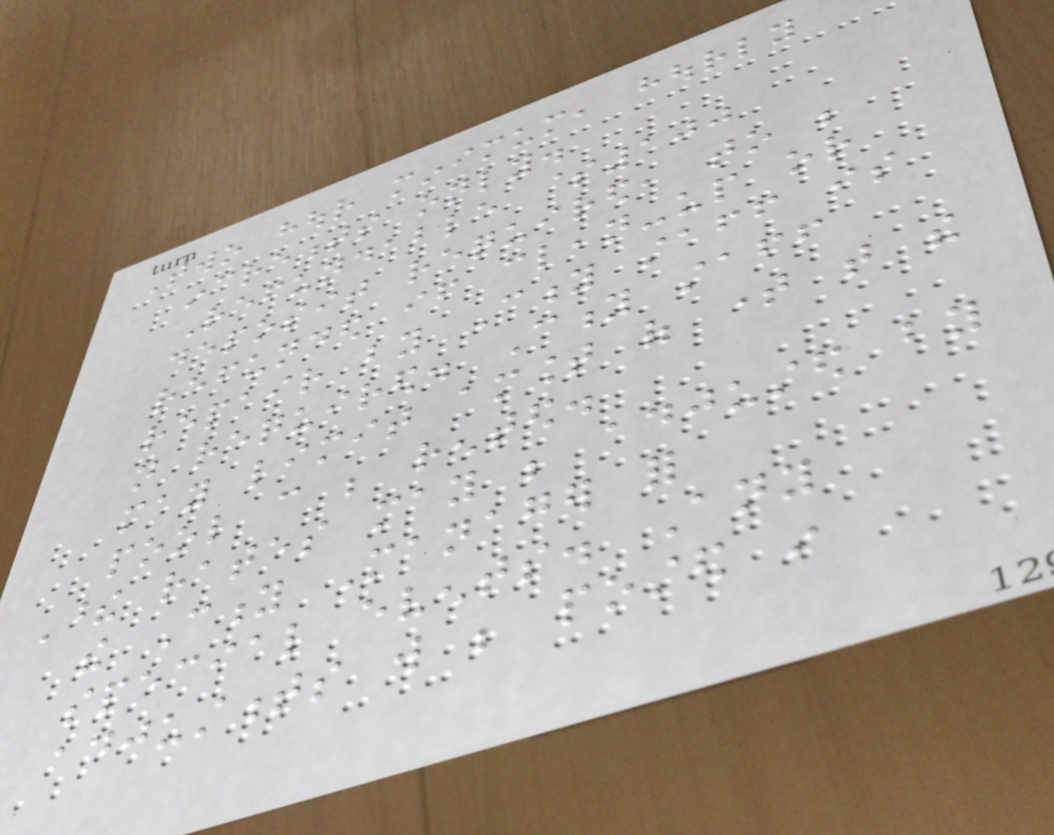Two hour minimum, hourly
increments only.
Refundable $100
deposit required, to be
refunded if clean-up or
repair by City staff is
not required. City staff
may limit amount of time that the
pool can be rented.
These rates may be adjusted by
the City Manager for
special events. Any
adjustments will be posted in
